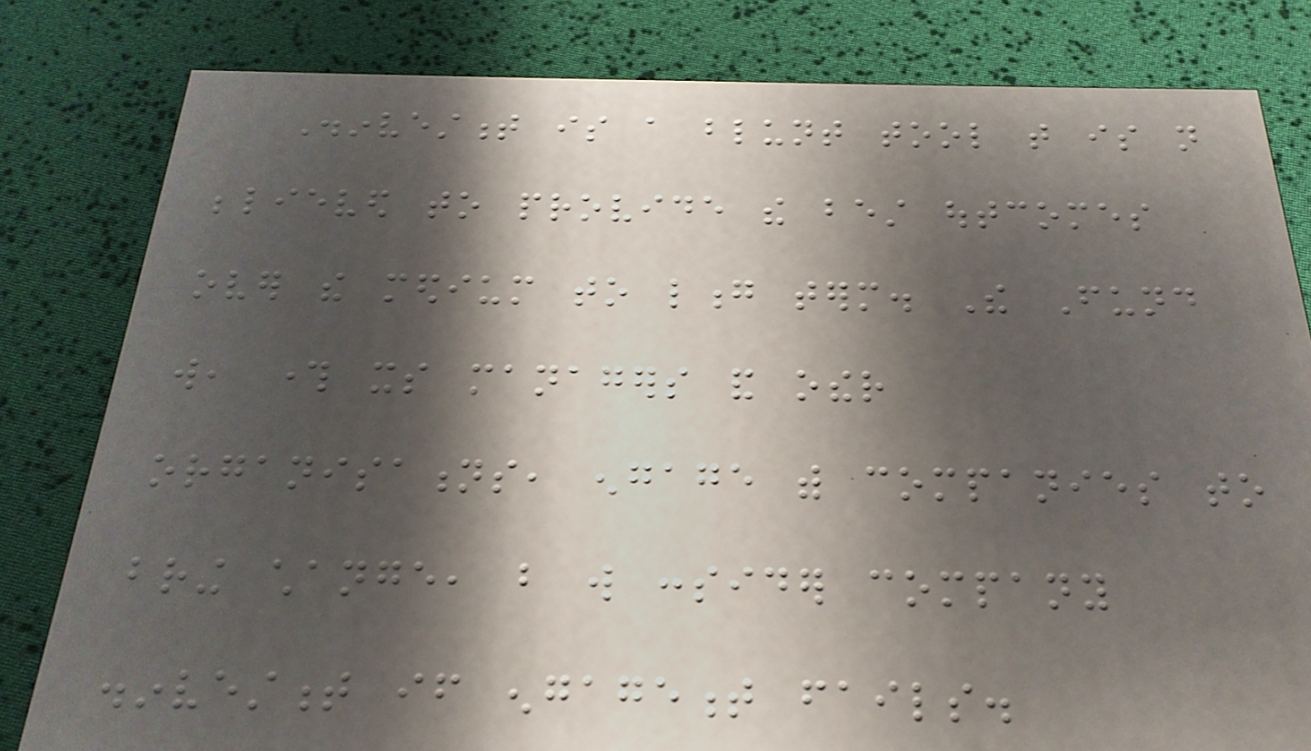Disinvestment is a blunt tool that is not
believed to provide the best outcomes
over the medium to long term. The Fund
will, through its managers and other
organisations, engage with companies to
bring change, but will consider company
disinvestment if engagement fails.
